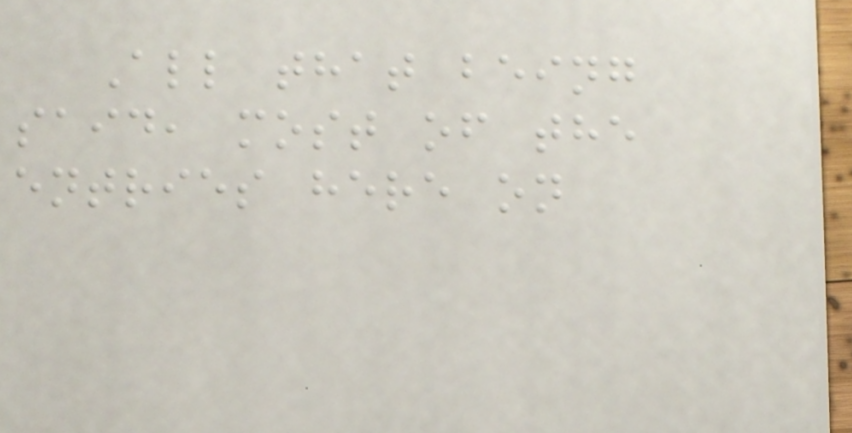All that being
said, most of the
entries here on
